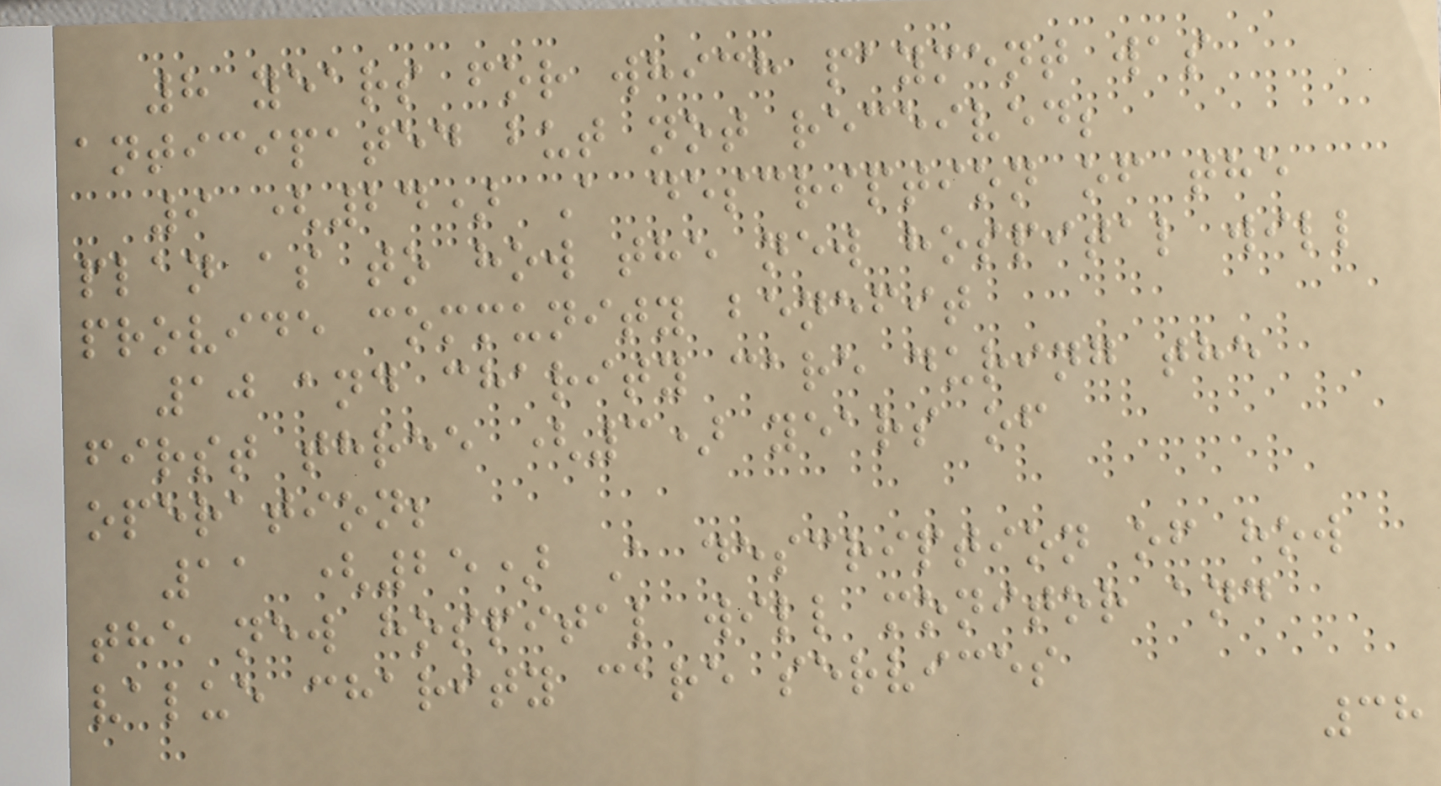8 years for which payment was
anticipated but not received;
9 (24) A description of the
plan as to how the new hospital will
provide community benefit
10 and charity care during the
first three (3) years of
operation;
11 (25) A description of how
the new hospital will monitor and
value charity care services
38
